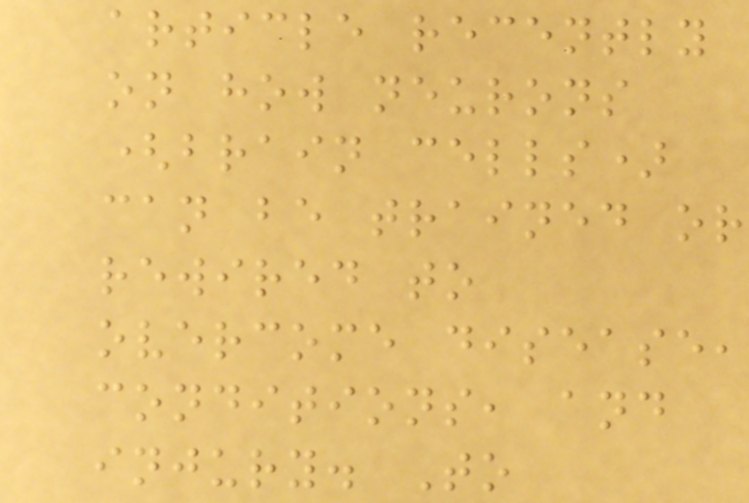article recently
on how neurons
(brain cells)
can be trained or
rewired to
overcome disease,
conditions, and
injury. To
